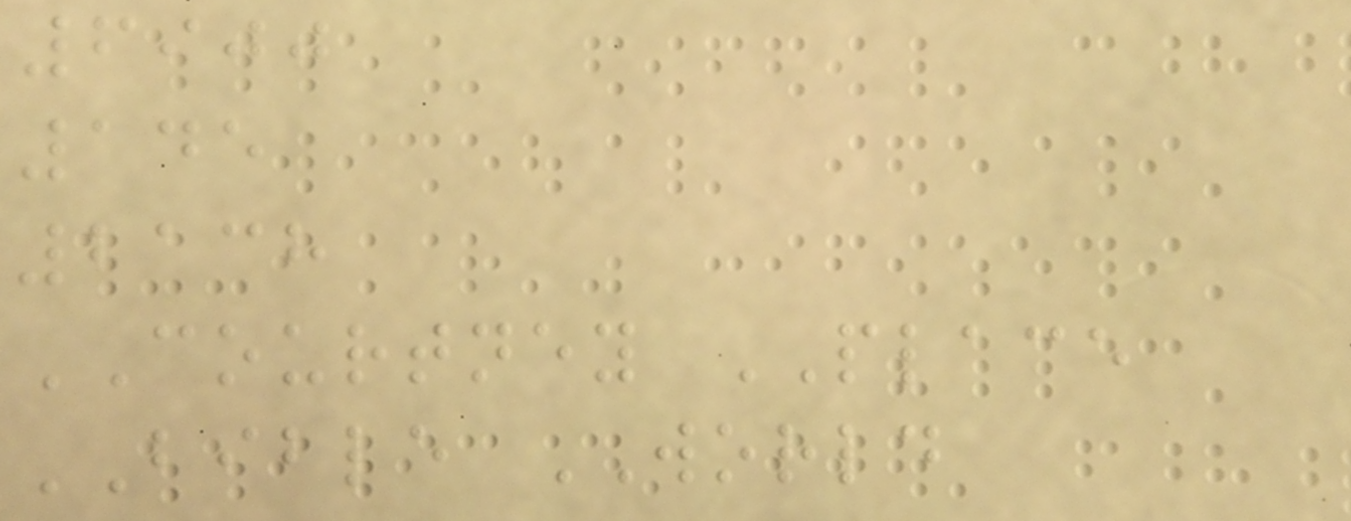6900
145
2138
COURTNEY PLACE
BIBLE WORLD
